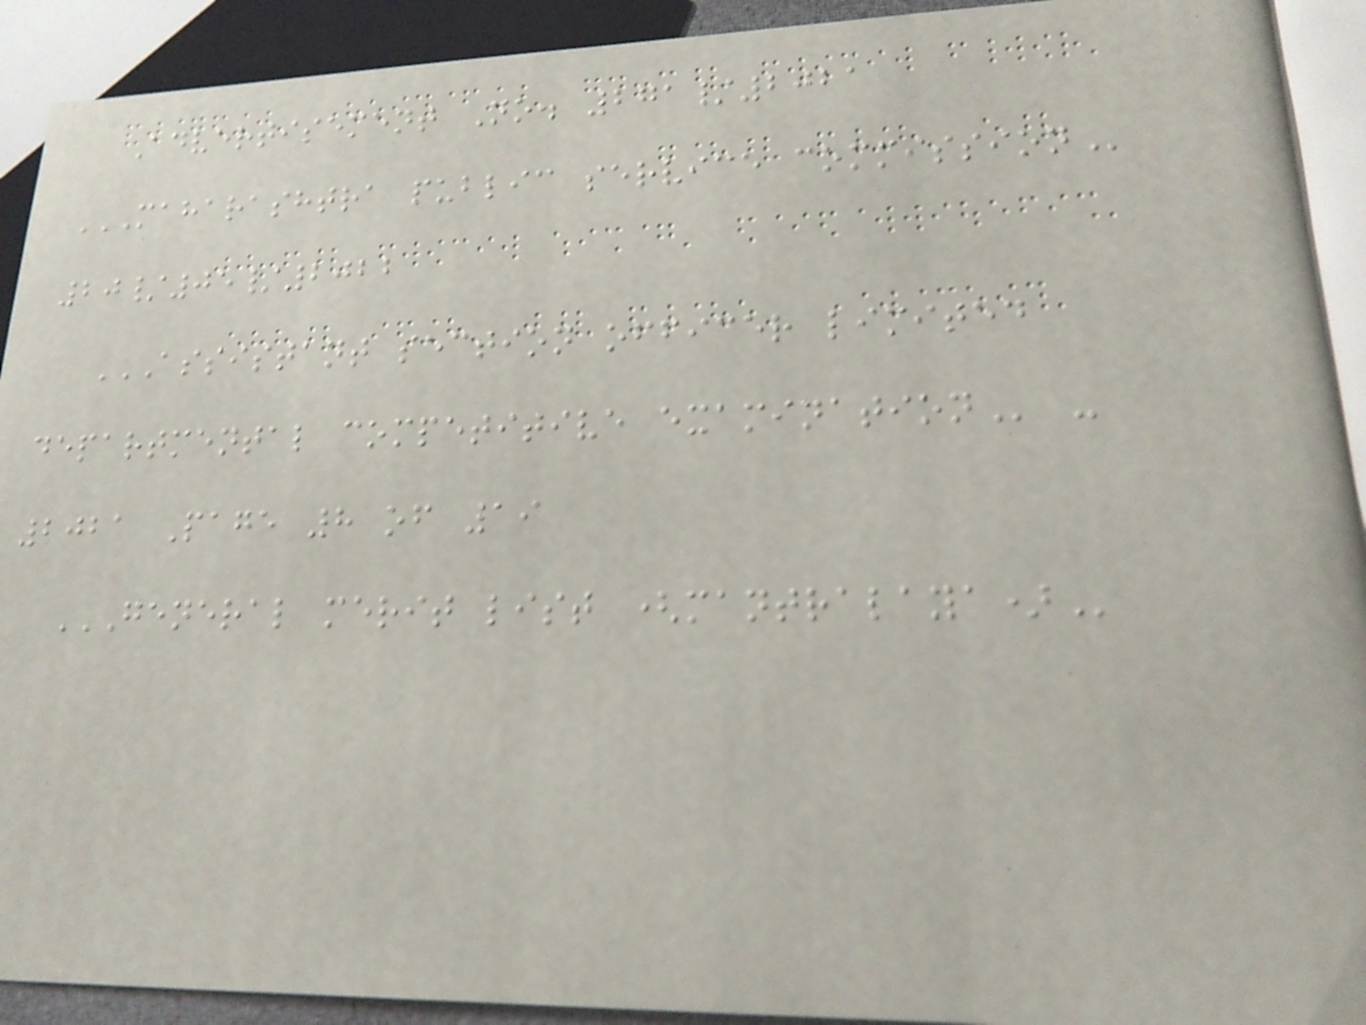Advertisement No. 271/2021
MAHARASHTRA PUBLIC SERVICE COMMISSION
20/05/2022
ASSISTANT SECTION OFFICER LIMITED
DEPARTMENTAL COMPETITIVE EXAMINATION -
2021 Page 8 of 19
GENERAL MERIT LIST (MANTRALAYA)
